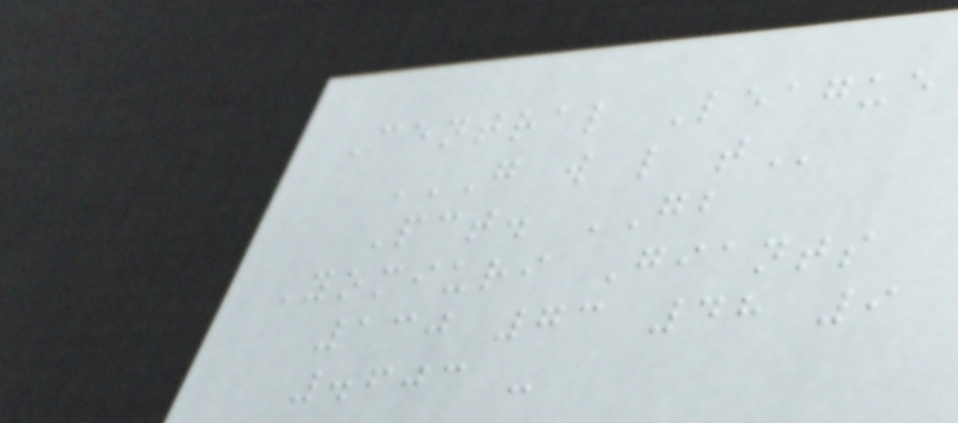Central League
G W L T
Pct. GB
Yomiuri Giants
130 73 48 9
.603 -
